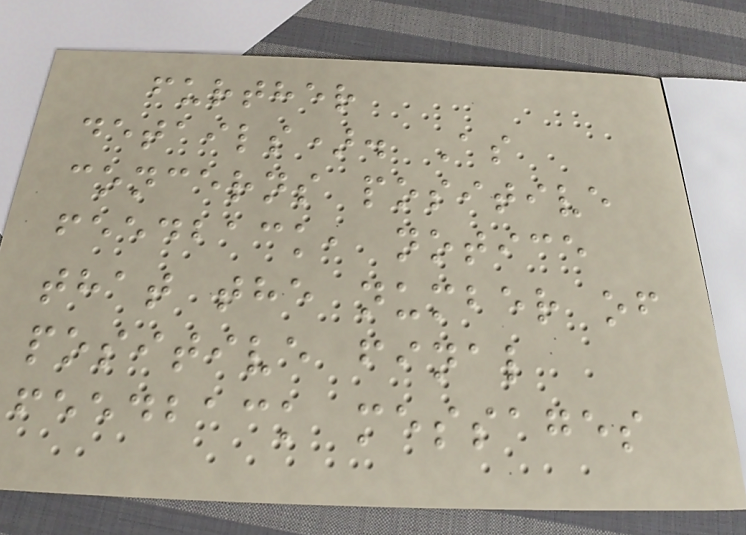further
details). As
concerns positive
feedback, notice
that the number of
positive final
feedback messages
